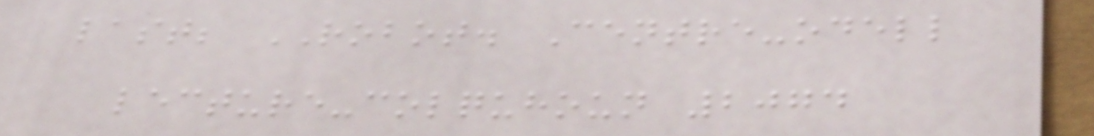last; ROBOT. Centre-odell
lecture-colquhoun 2074
